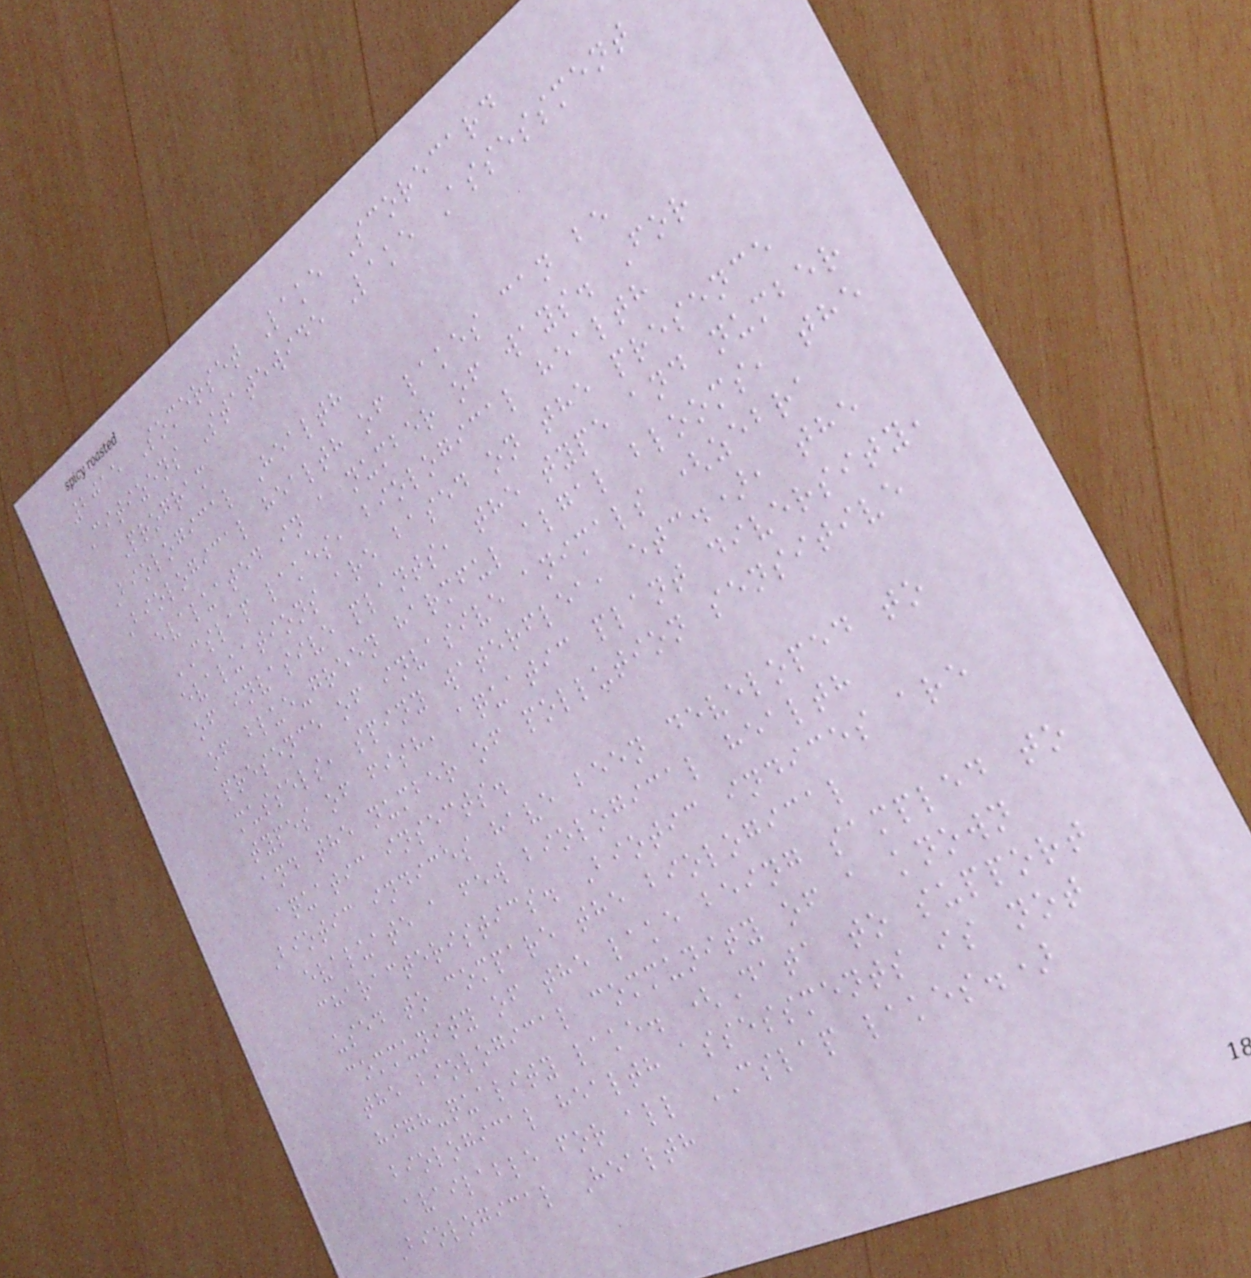2015 Somerset Lake Scorecard
Citizens Statewide Lake Assessment
Program
Biological Health
Biological health of lakes can be
evaluated in a number of ways. For
CSLAP lakes, biological health
evaluations are based on the presence
of invasive plants, the type and number
of blue-green harmful algal blooms, the
presence of invasive animals (zebra
mussels, spiny waterflea, etc.), the
types of fish, aquatic plant diversity,
and the number of pollution sensitive
aquatic insects.
Biotic indices have been developed to
evaluate a few biological health
characteristics. Biotic indices are
used to compare the biological
community of the lake being sampled to
the biological community of a known
high-quality lake. (Data to support
biological health assessments is not
available for all CSLAP lakes.)
Biological Health
